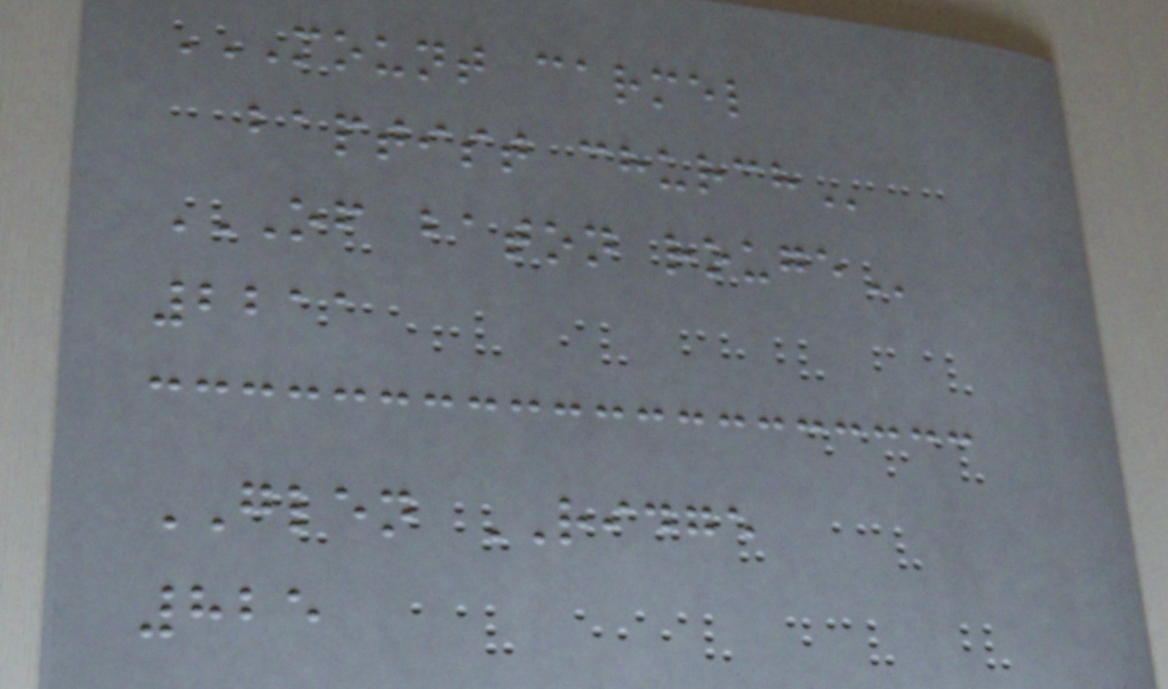MOUNT CARMEL
BAPTIST CHURCH
OF BATON ROUGE
2211
GLEN RIDGE
825
